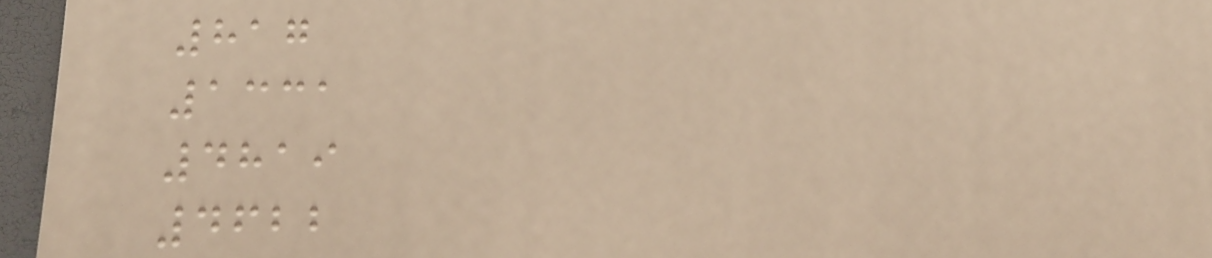817
1331
4819
4622
